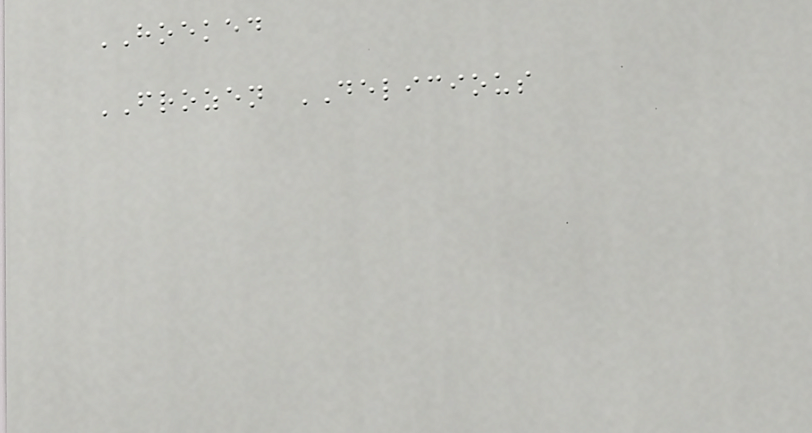HOEKED
FROZEN DELICIOUS
